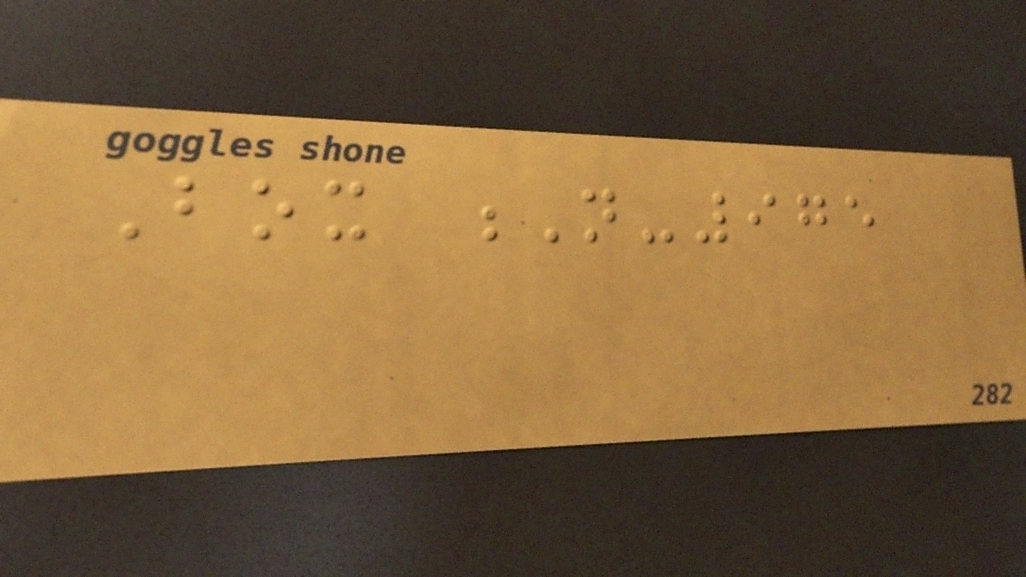Box N-975
